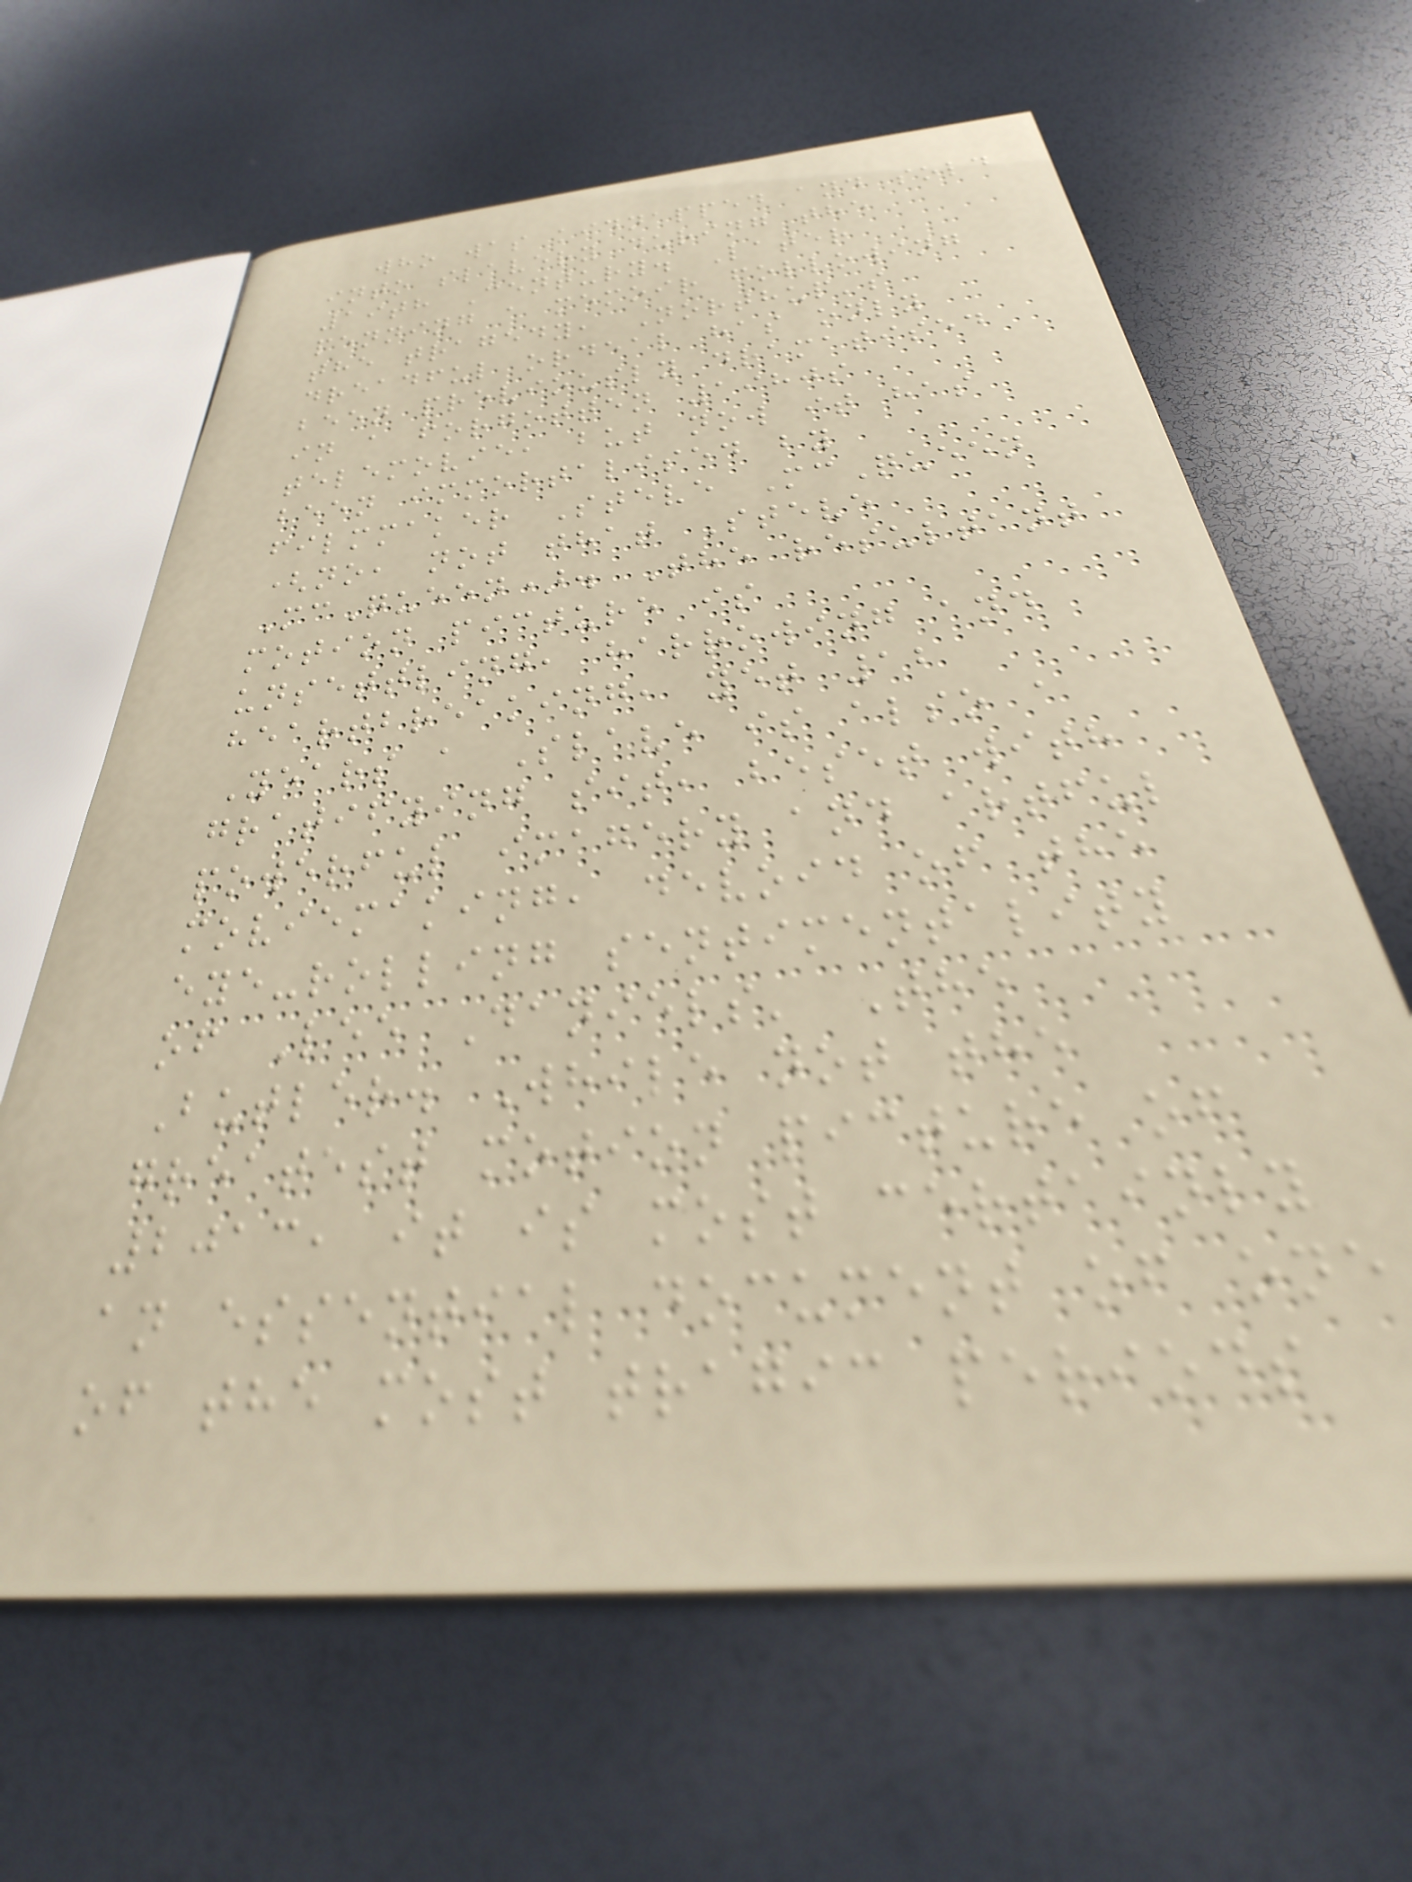who was kidnapped and sold
into slavery during the
19th Century. Later
penning a memoir following
the tragedy, Northup's
dreadful ordeal has only
been previously dramatised
in a forgotten 1980s
telemovie, but now it has
been immortalised by
filmmaker Steve McQueen
(no, not that Steve
McQueen). The resultant
motion picture is
unsettling, harrowing and
heartbreaking, yet 12
Years a Slave is also a
gratifying sit, beset with
powerful imagery and artful
moviemaking, devoid of the
eye-rolling sentimentality
of Lee Daniels' The
Butler. While not the
greatest motion picture of
2013, it is most certainly
an essential document of one
of the most tragic periods
